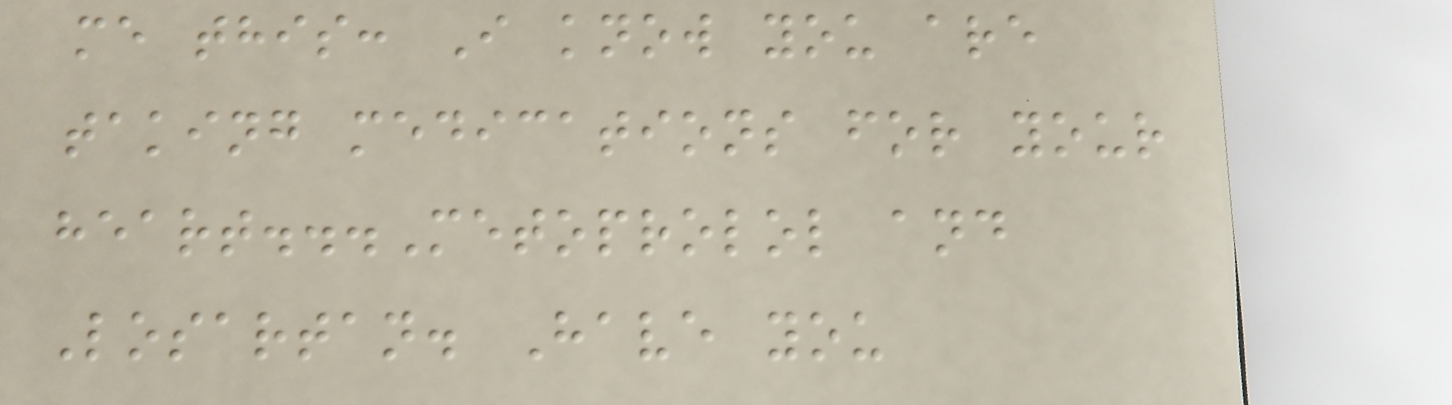me this: I know you are
taking medications for your
heart...Metoprolol and
Losartan. Have you
